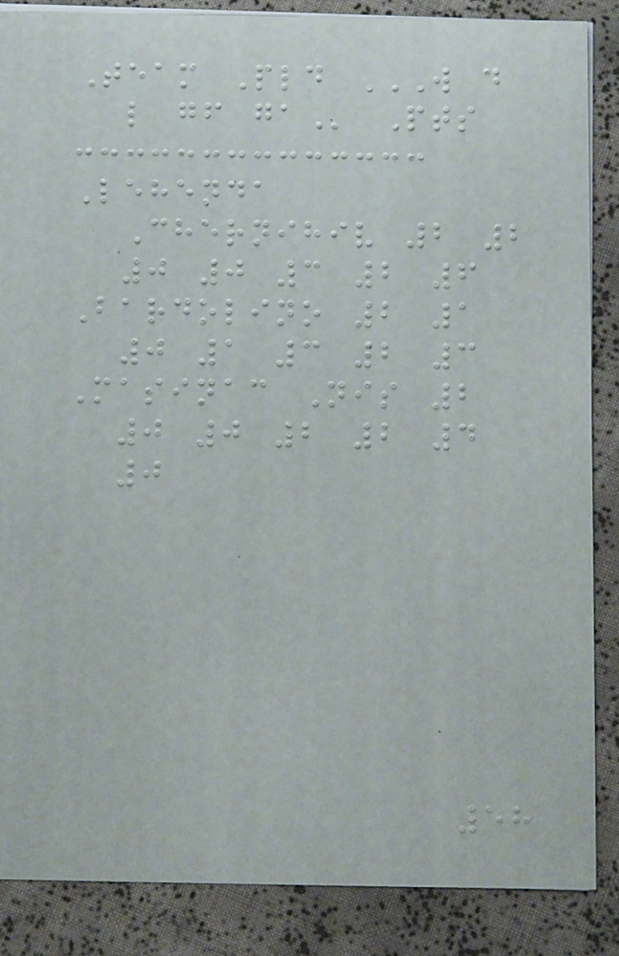Team Pld W D
L GF GA Pts
Lehenda
Chernihiv 2 2
0 0 3 2 6
Bardolino 2 1
0 1 3 2 3
Masinac Nis 2
0 0 2 2 4
0
58
